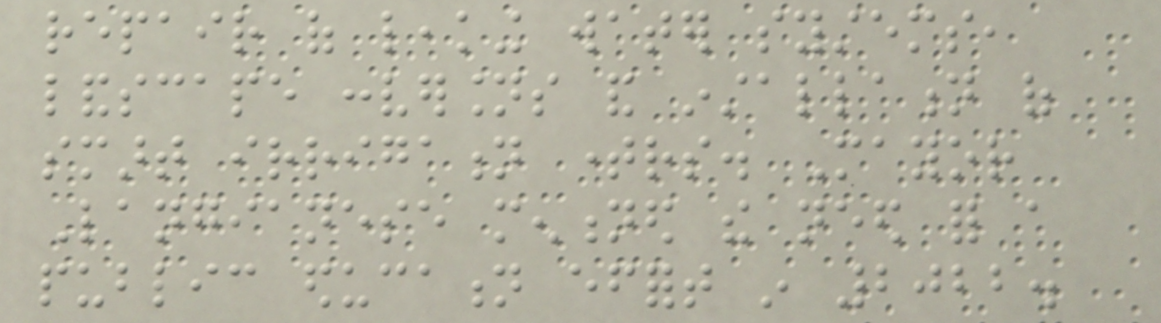repair of leaking water systems,
landscape conversions and installation of
smart irrigation timers. Mayor
Langianese mentioned the need for a
public education effort in 2022.
